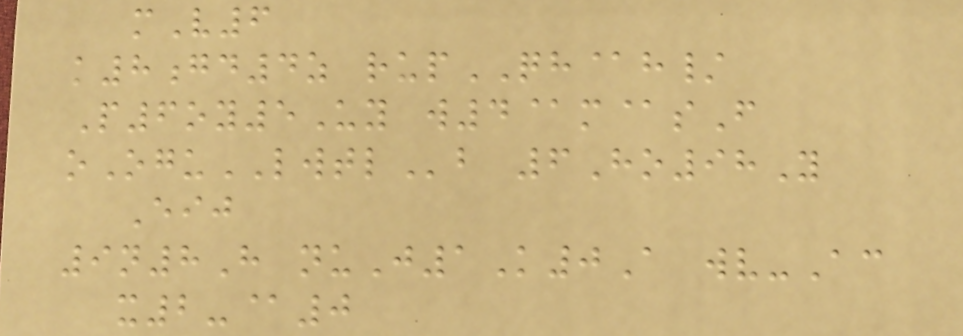mV6
k8gd4z rupQH@h/
P6oy5Uy w4@m@sF
oOguLWTLb 6Ho98Y
Eij
9n8H nuJ1K0A wv-Ac
x2-@0
